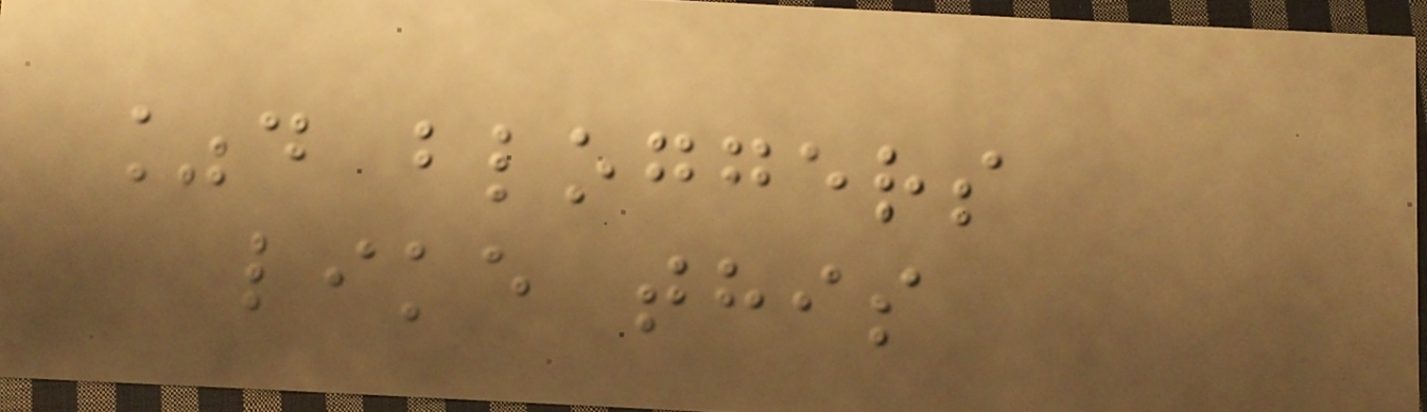%d bloggers
like this
